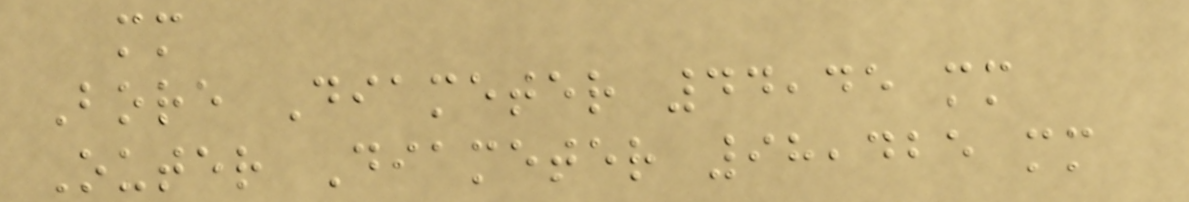mm
Bore Diameter 44,45 mm
Outer Diameter 98,425 mm
